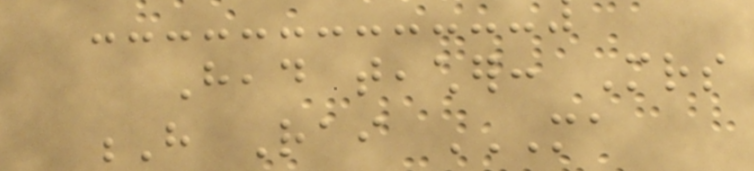Head teacher: Mrs
H Rai MA
